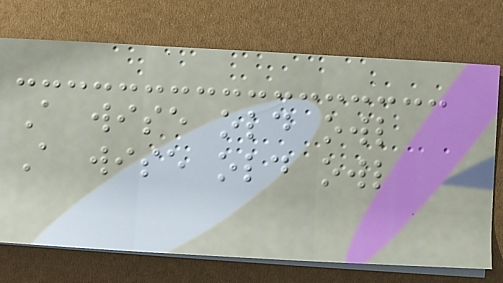A wise old owl
A wise old owl
